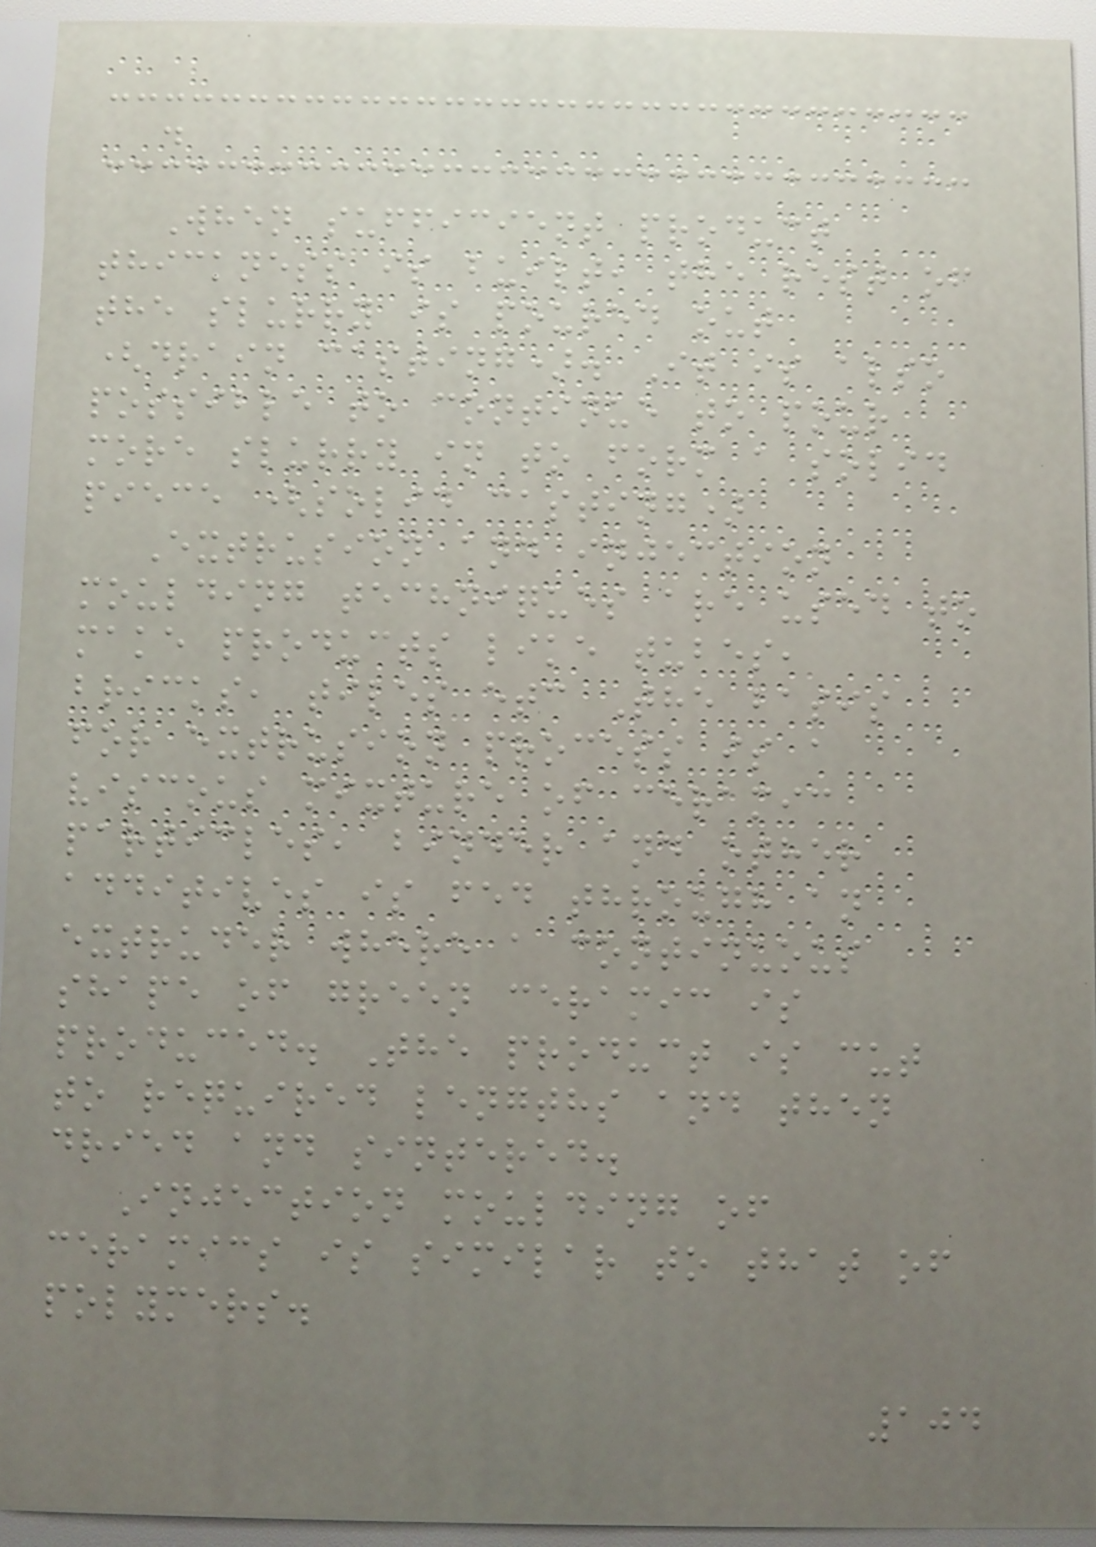.
When sufficient product
thickness is built, the rest of
the slurry is poured out
(drain casting). It is also
possible to continue to pour
more slurry in to form a solid
piece (solid casting)
Extrusion and injection
moulding techniques are used to
make products like tubes,
bricks, tiles etc The basis
for extrusion process is a
viscous mixture of ceramic
particles, binder and other
additives is fed through an
extruder where a continuous
shape of green ceramic is
produced. The product is cut
to required lengths and then
dried and sintered.
Injection moulding of
ceramics is similar to that of
polymers.
104
